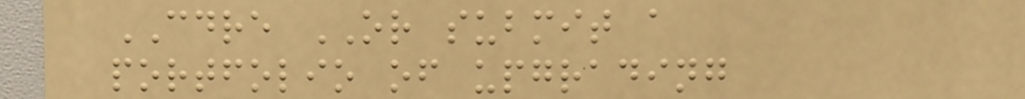CDRE OR submit a
portfolio of upgrading
